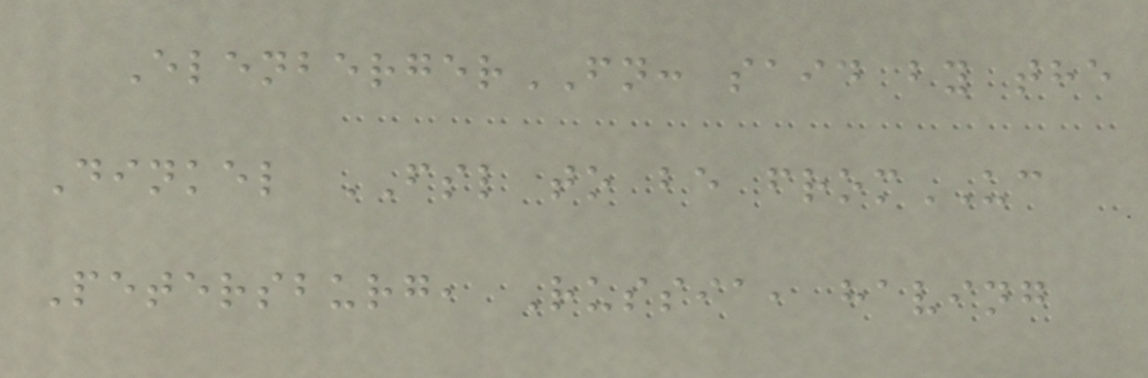ElenbergerFN: said by the
Dinkel FSL to be fromUC
Petersburg, Russia, having
